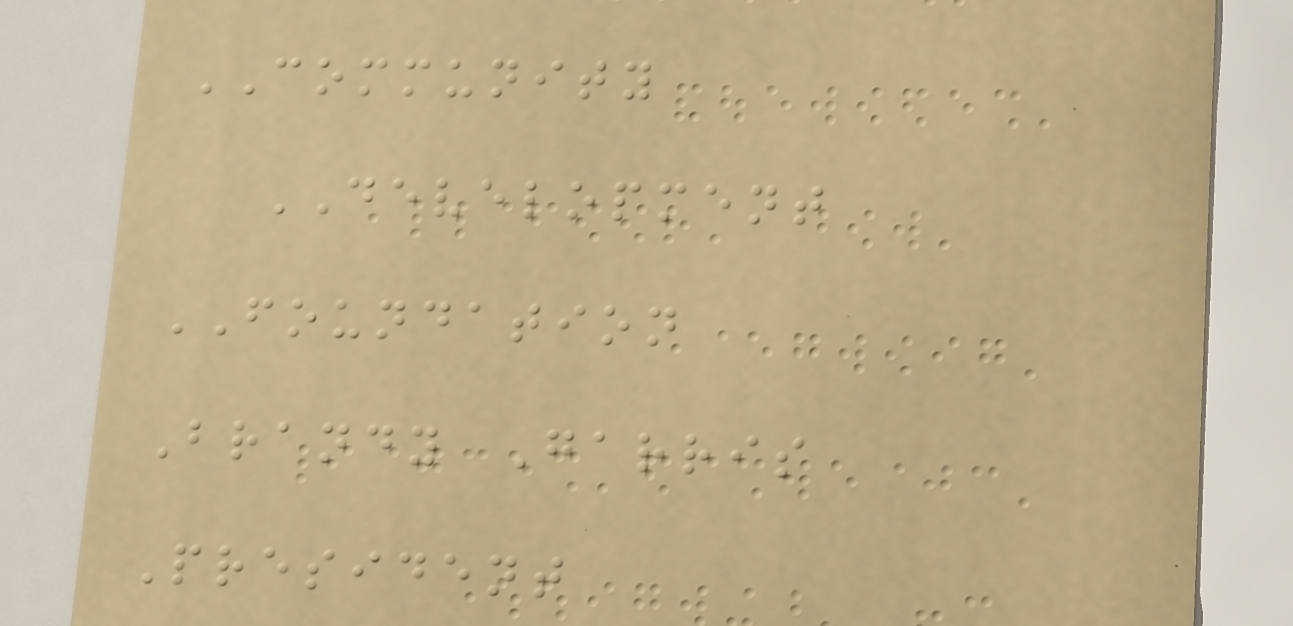COMMUNITY
DEVELOPMENT
FOUNDATION
Brandy Garris
President
